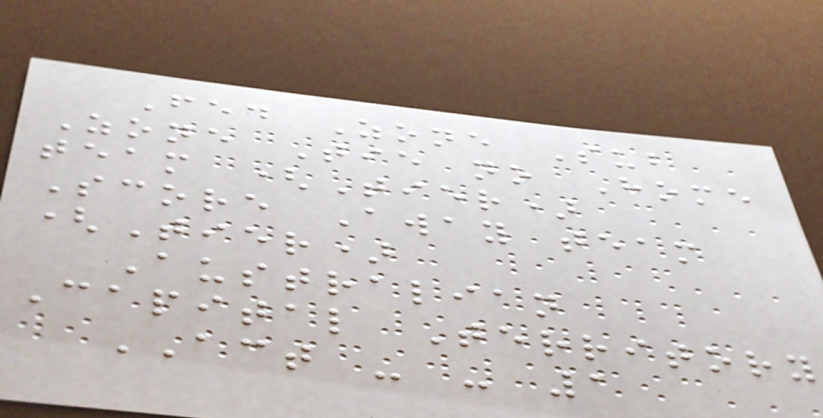Fed Zone Sub
Zone Tie no Home
team (Tier)
Score Away team
(Tier)
Australian
Capital Territory
ACT - - 1
